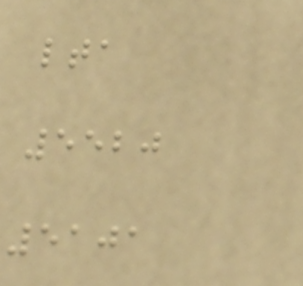lta
5520
5101
